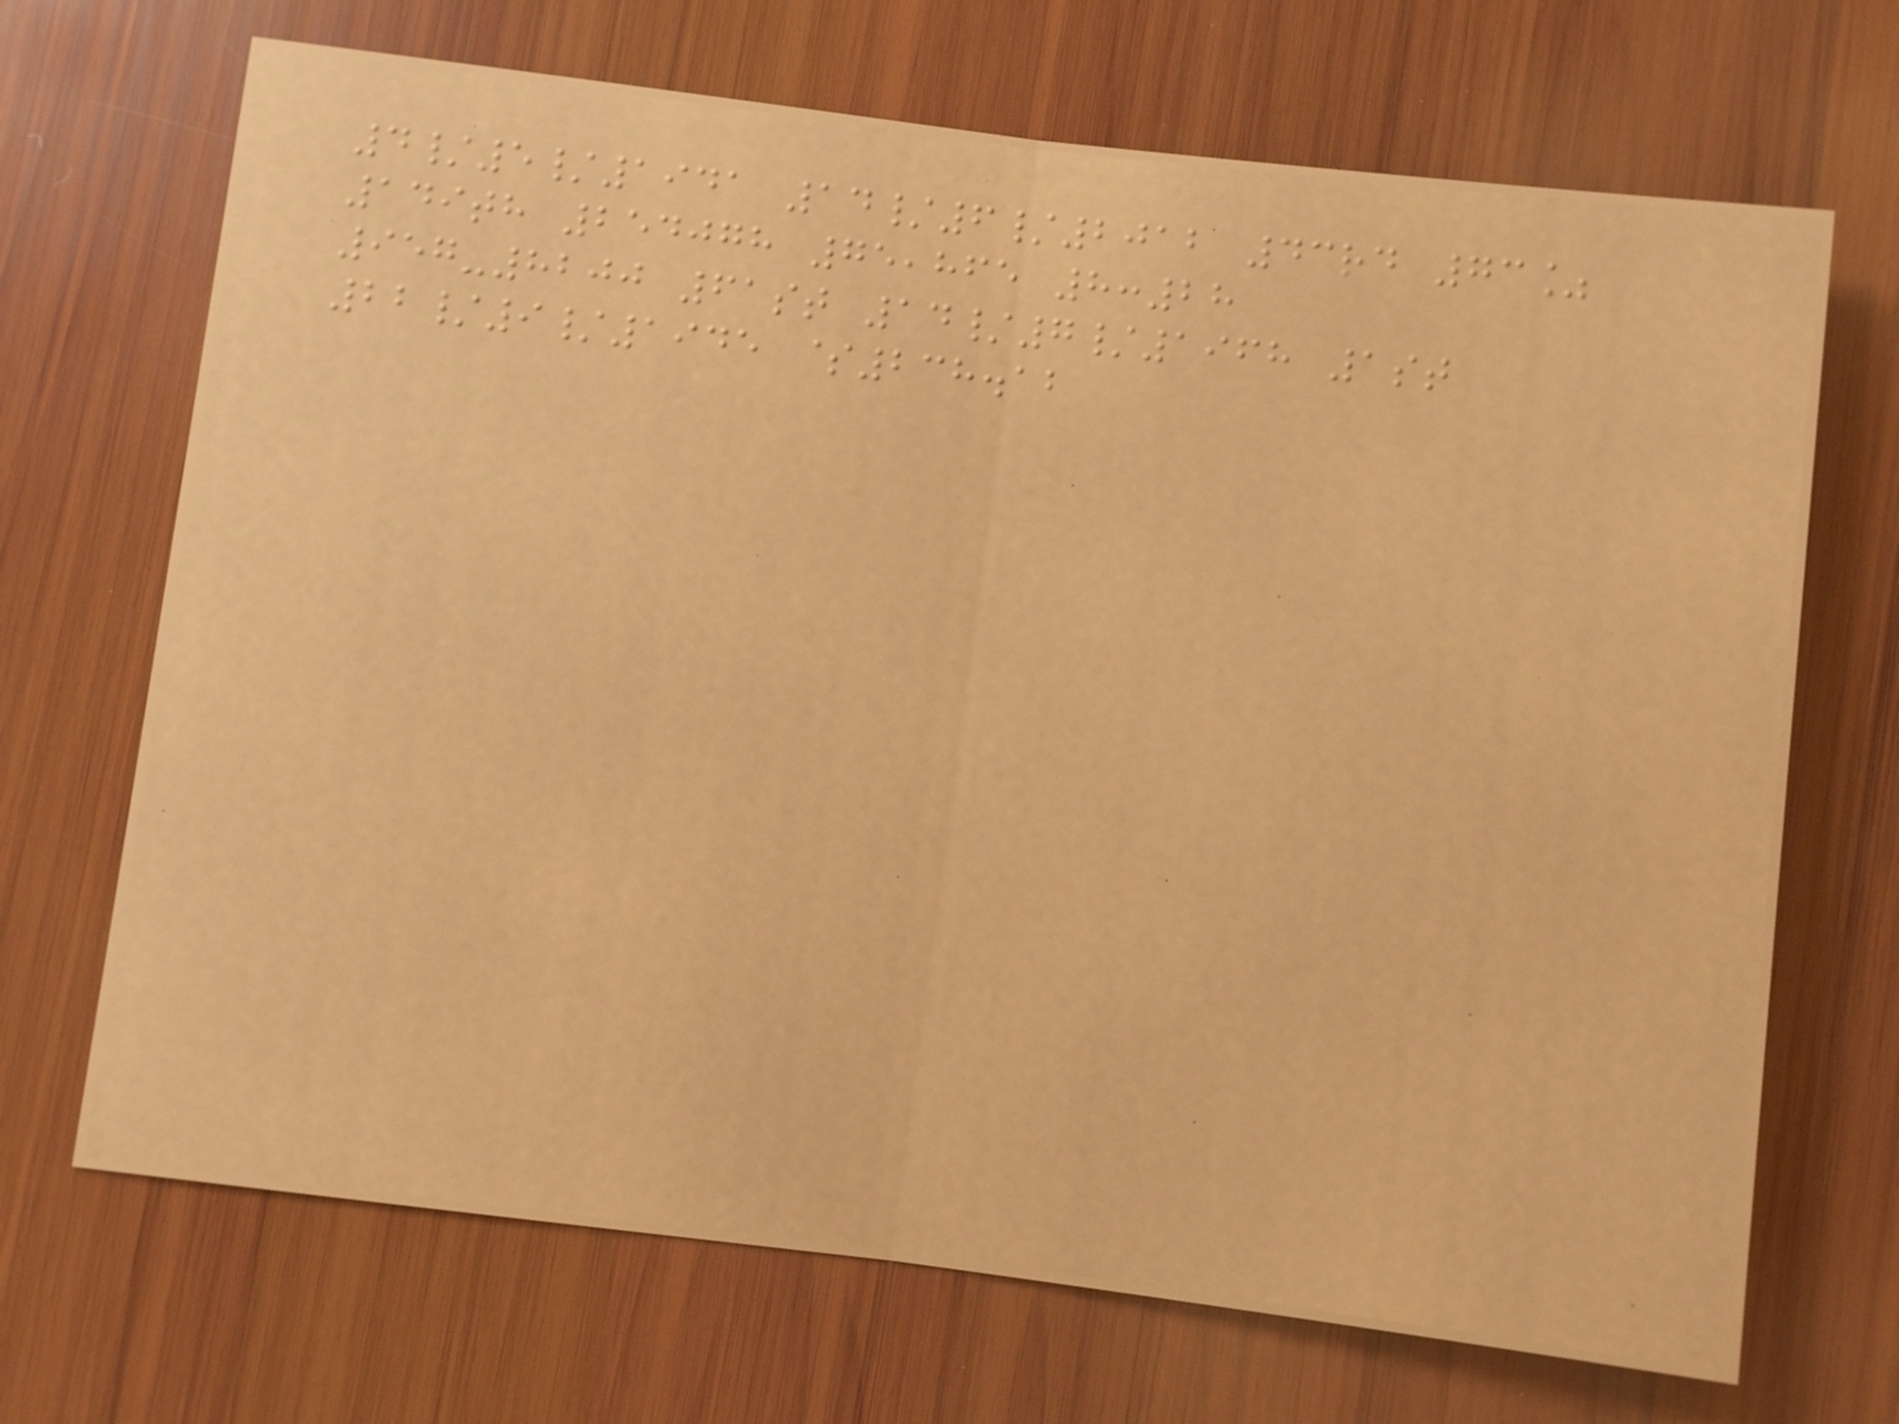4/5/1941 14/6/2012 43rd 73%
149th 254078 75,865 8:28
957-8200 61st 14/7/1968 1st
22/9/1945 $238.12
